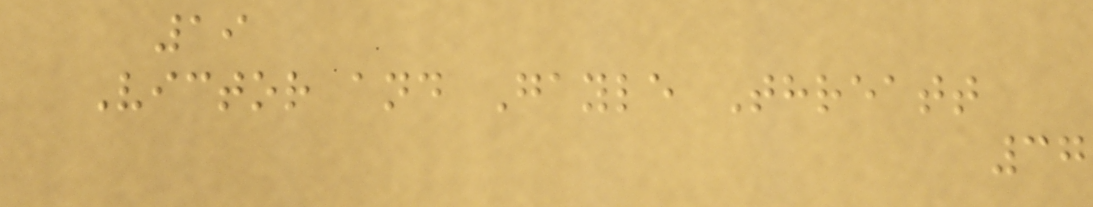19
Victor and Gayle Threatt
37
